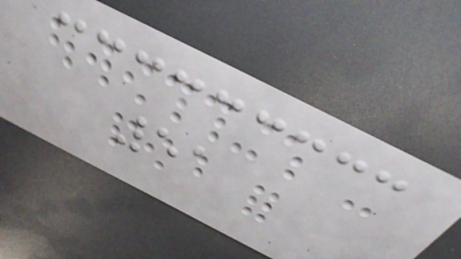51
